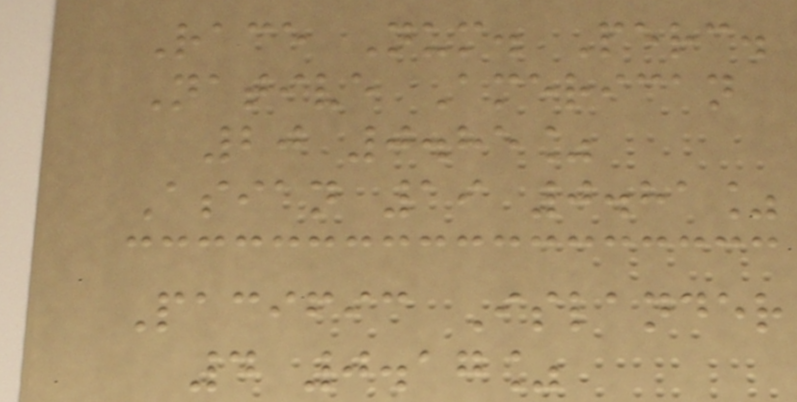Race Num. Perc.
Native American
20 0.85%
Asian 19 0.81%
Pacific Islander
4 0.17%
